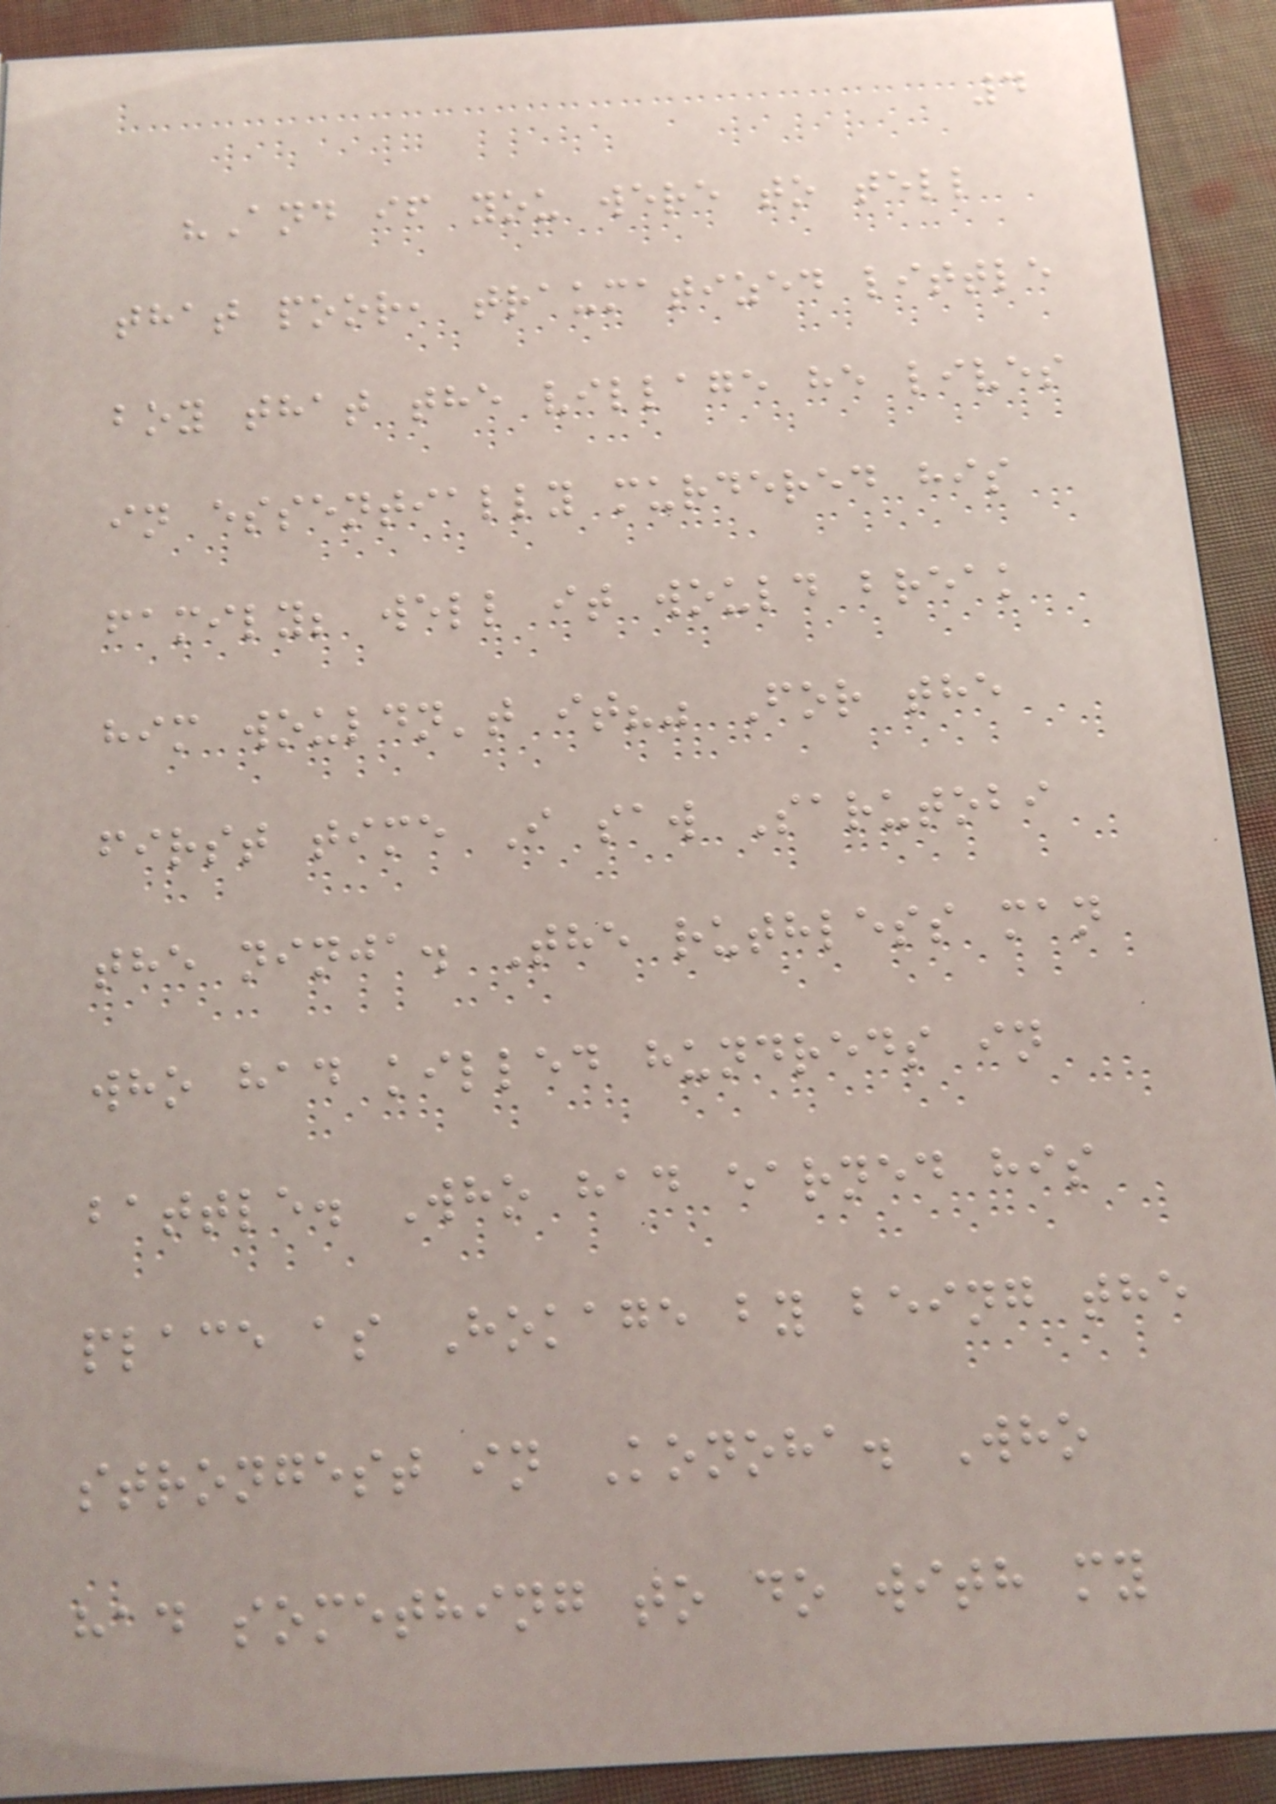4
"And if you were to tell
that poor, traumatized little
boy that the village he lives
in essentially murdered his
family; well it would break
him wouldn't it?" For the
first time I saw Sarutobi
the ninja. The ruthless man
who had killed hundreds in
battle. Who had earned his
place as Hokage by being the
strongest in Konoha. Who
had something to do with my
